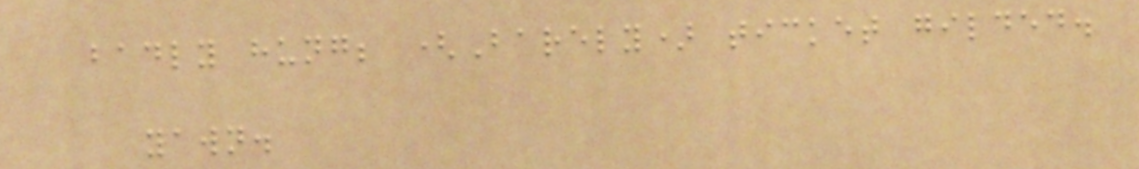badly hung; (Barely) ticket gilded.
yawn.
